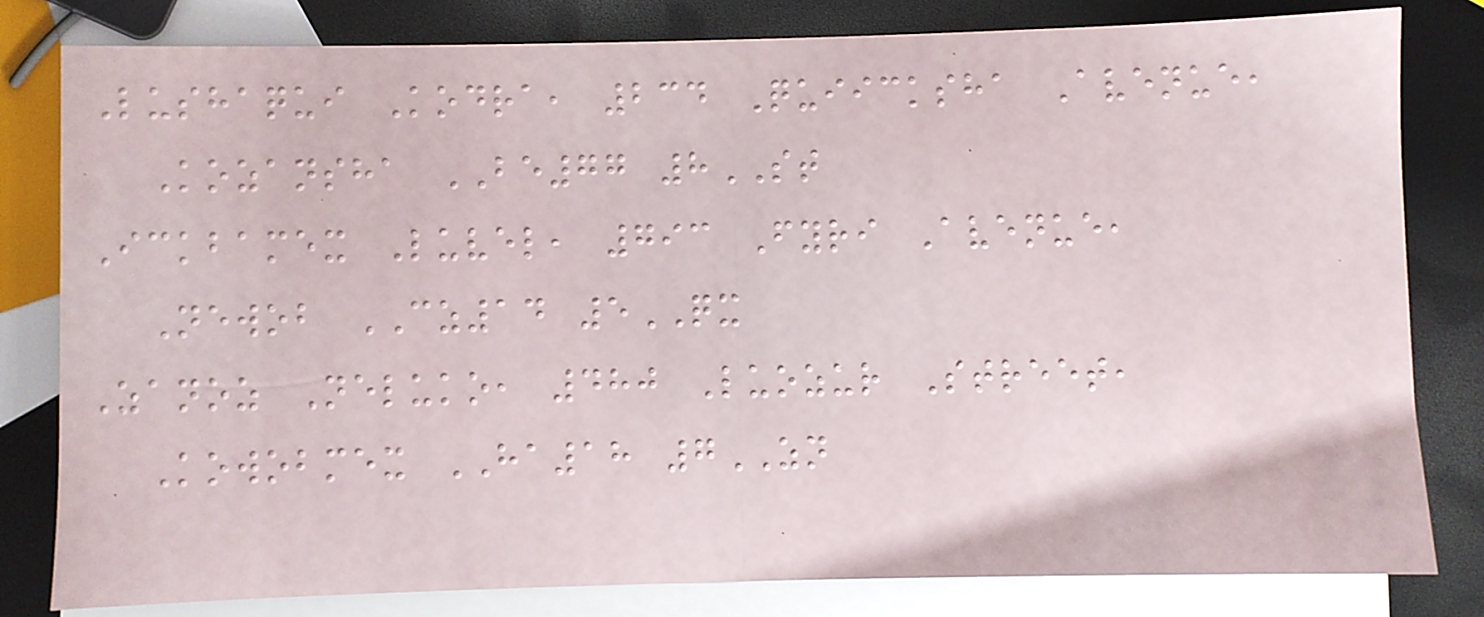Lushaqui Kodra, 234 Quiicksha Avenue,
Kozansha BE77 8ST
Ickbamex Luvel, 793 Fyri Avenue,
Newob CZ14 5QX
Zanoz Neluko, 480 Luozur Street,
Kowobmex HA18 7ZN
